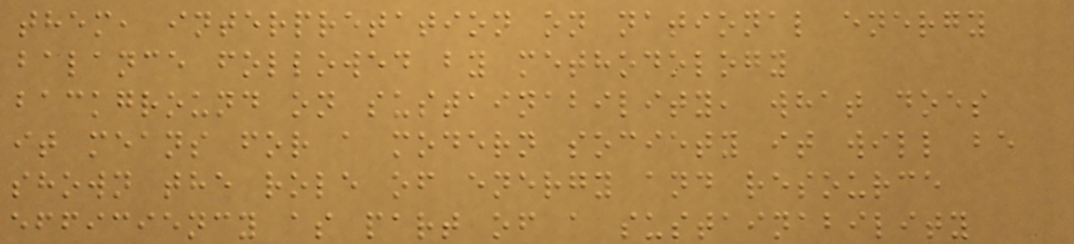them, interpretation on national energy
balance followed by methodology
background on sustainability, what does
it means for a modern society it will be
shown the role of energy and resource
efficiency as part of a sustainability
